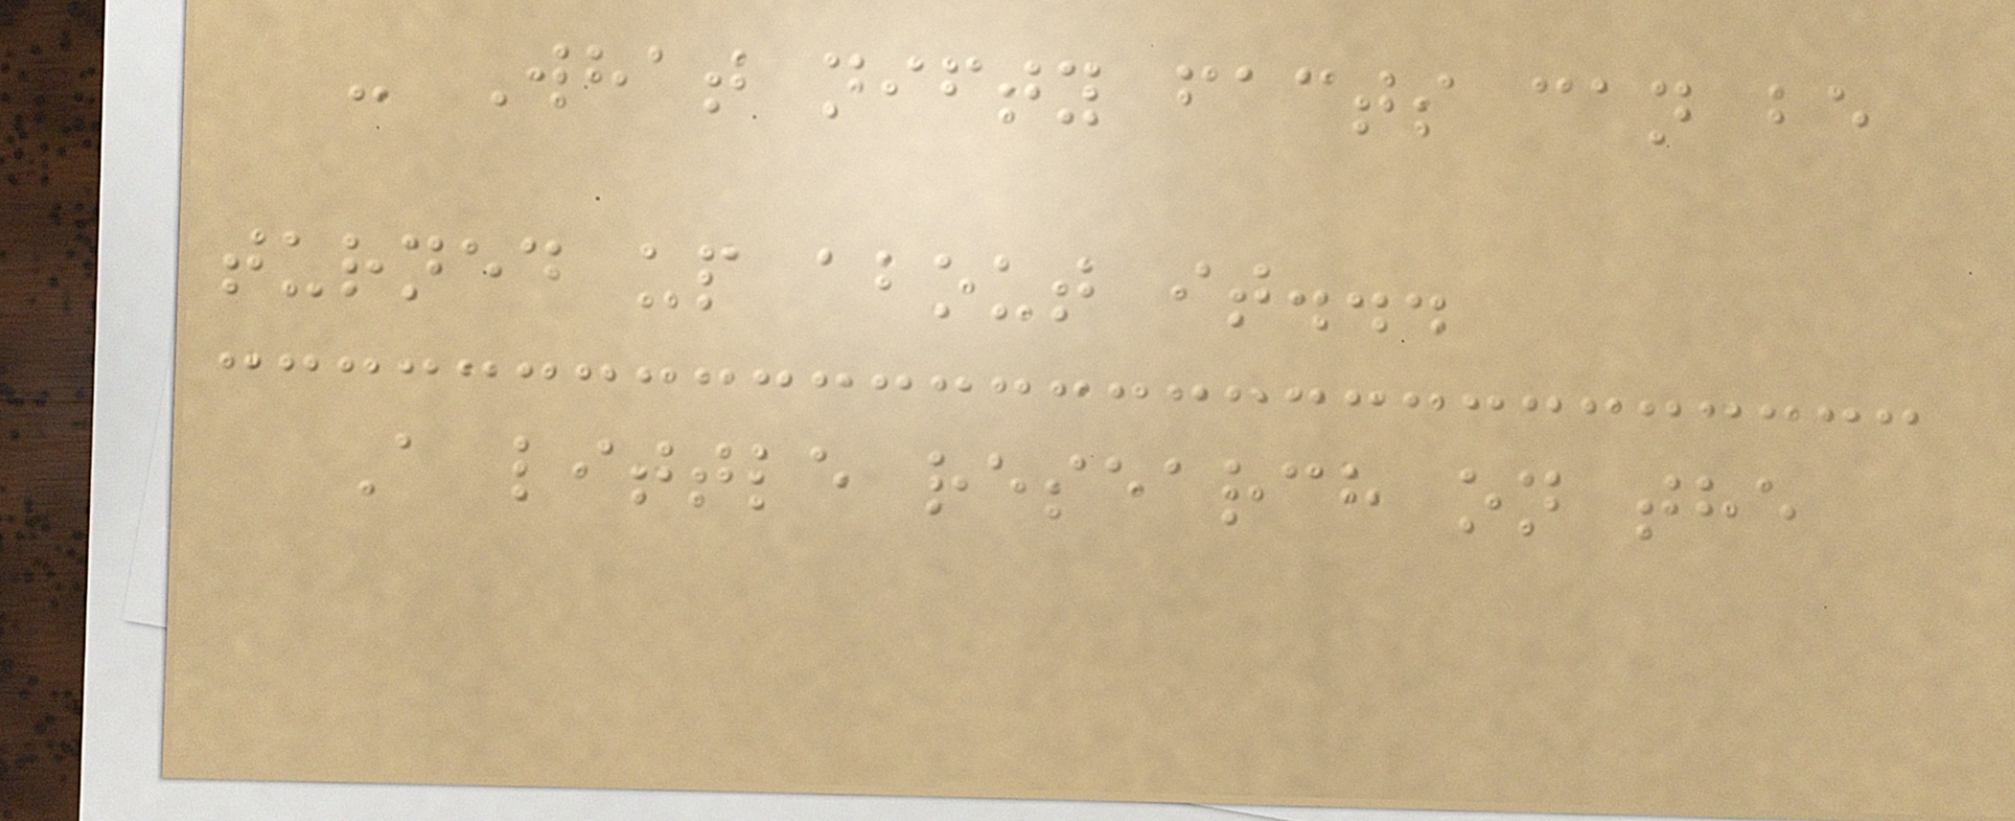- What nifty facts can be
turned up about it...
A little research on the
